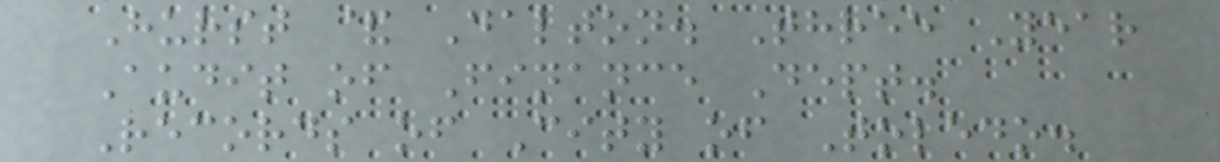Hurst & Dalton. Three Year
Audit of Finance Dept.
Records of City of Toledo.
